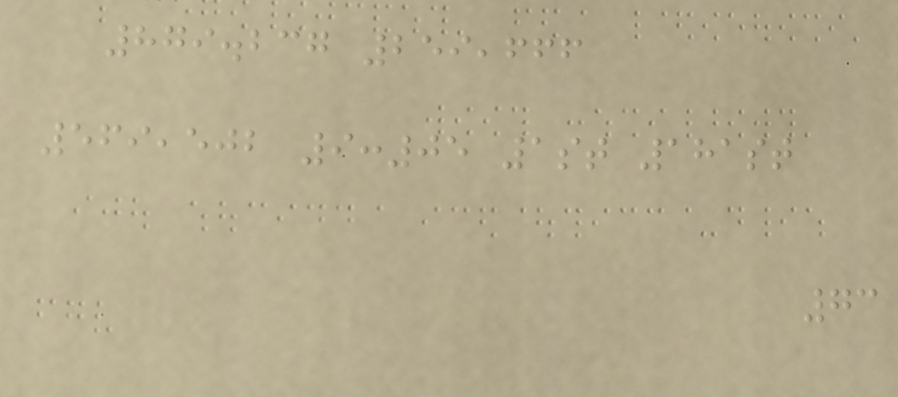879.237 259,666
569,502 9:05 1st 181st
73
